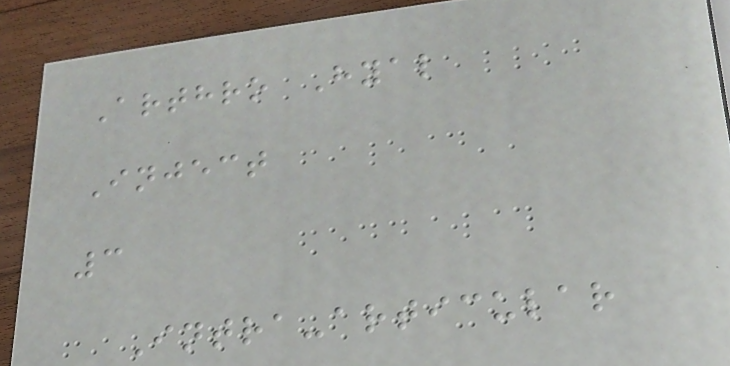Arthro Hyal
Inject
3
Intra-articular
